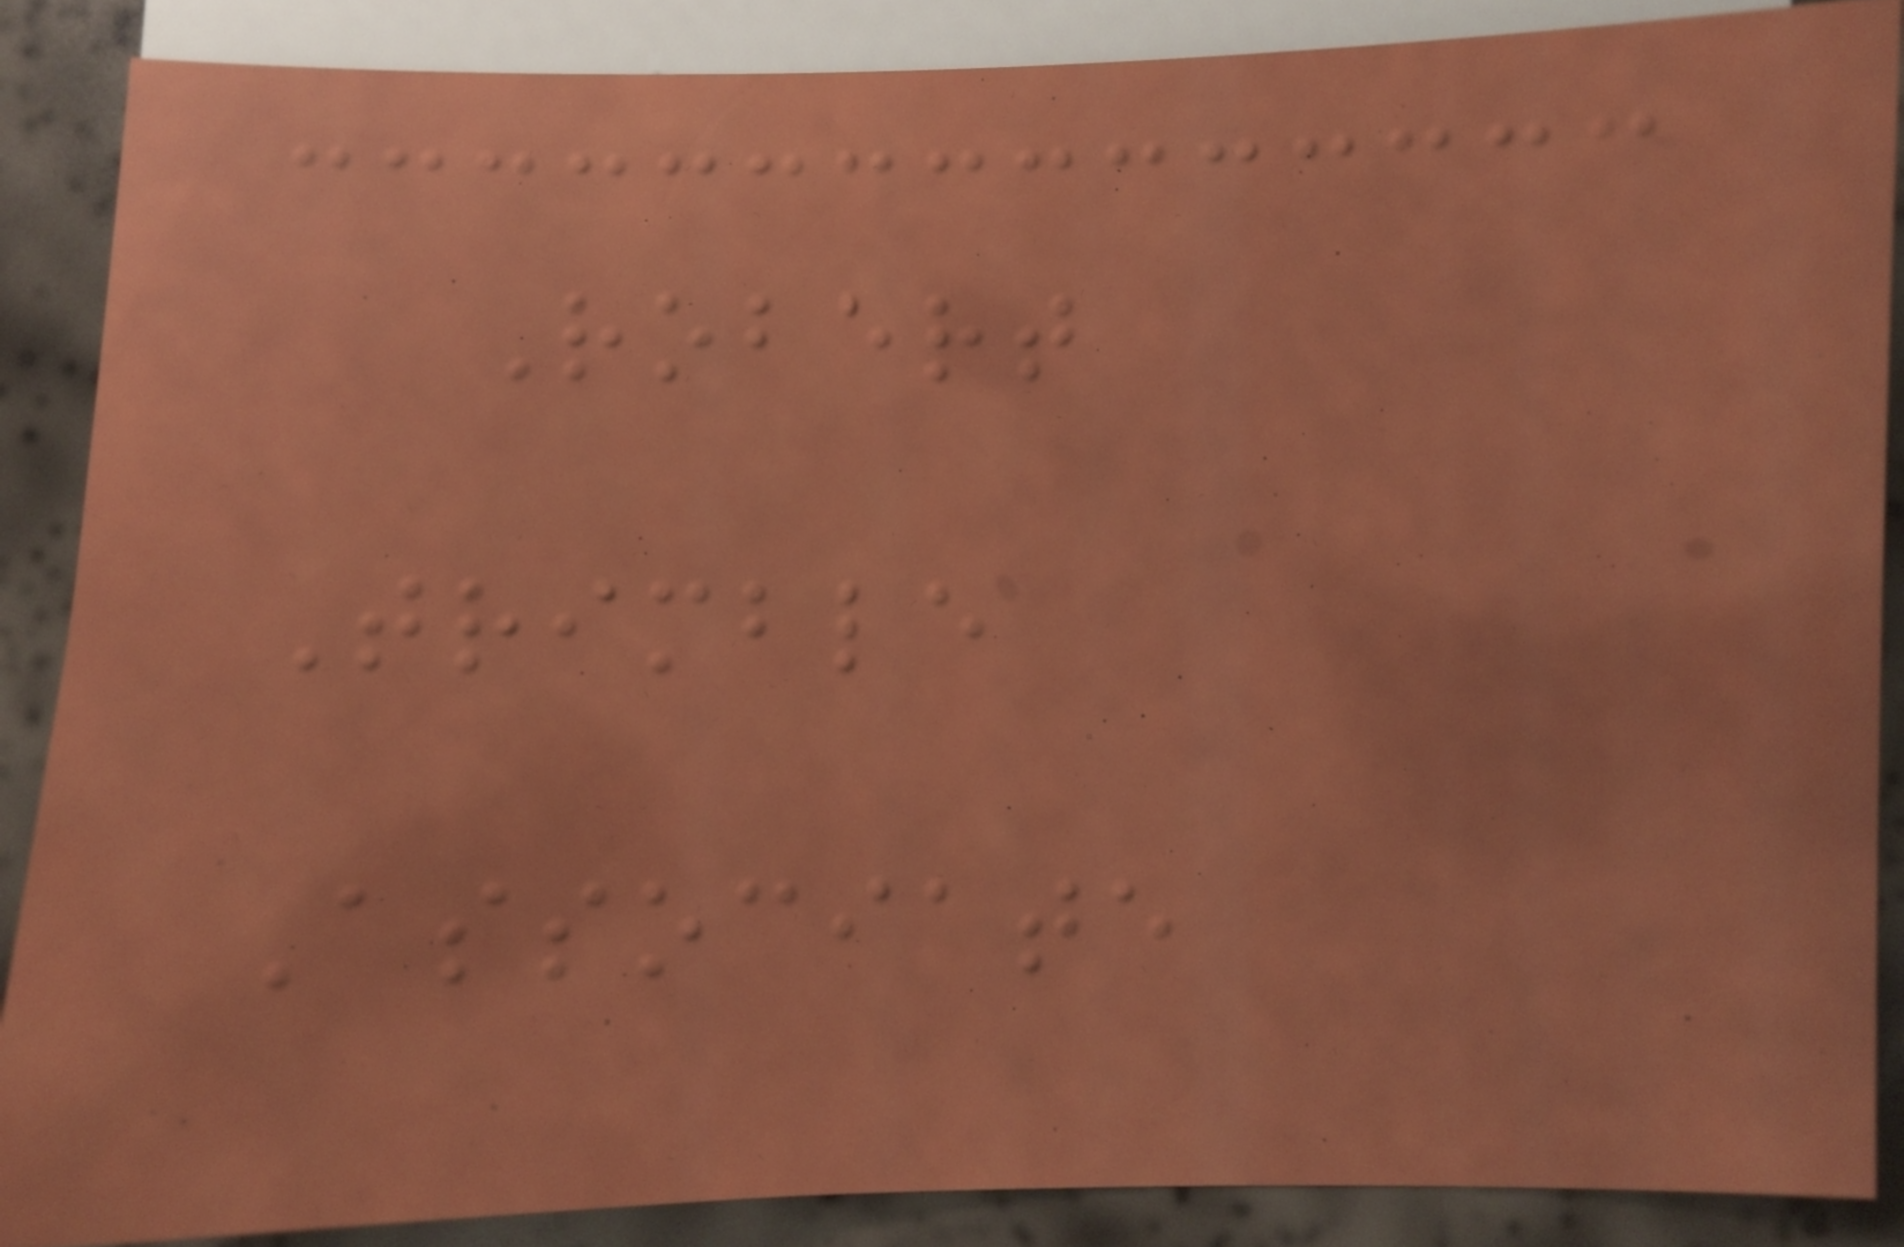Robert
Trimble
Associate
